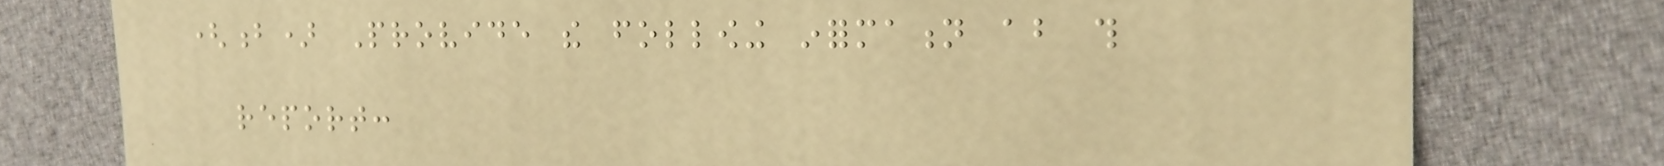(b) Provide the following information about this
report:
